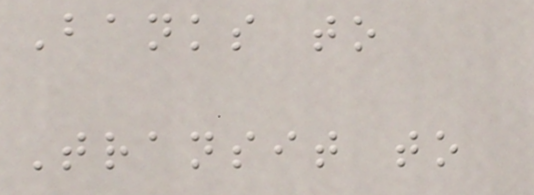Banks to
Transit to
